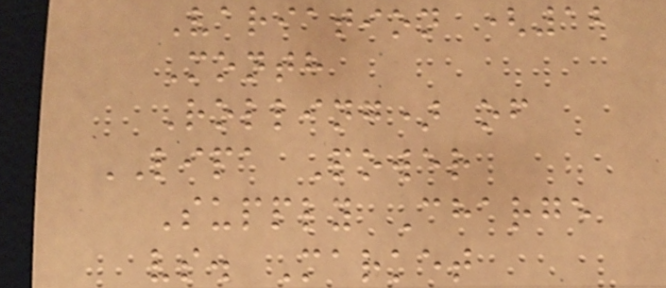Variation (12
Month
Rolling) of
LIPA Power
Supply Charge
vs. Market
